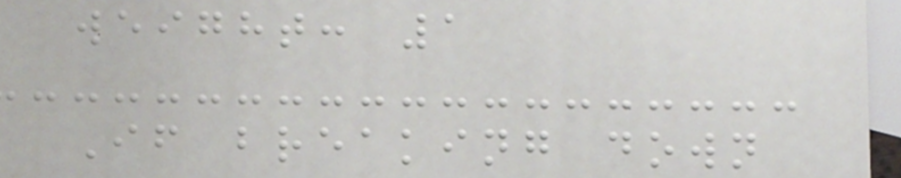weight: 1
If breaking down
